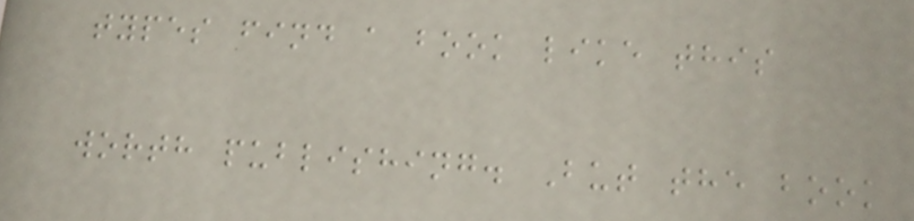types find a book like this
worth publishing. But the book
